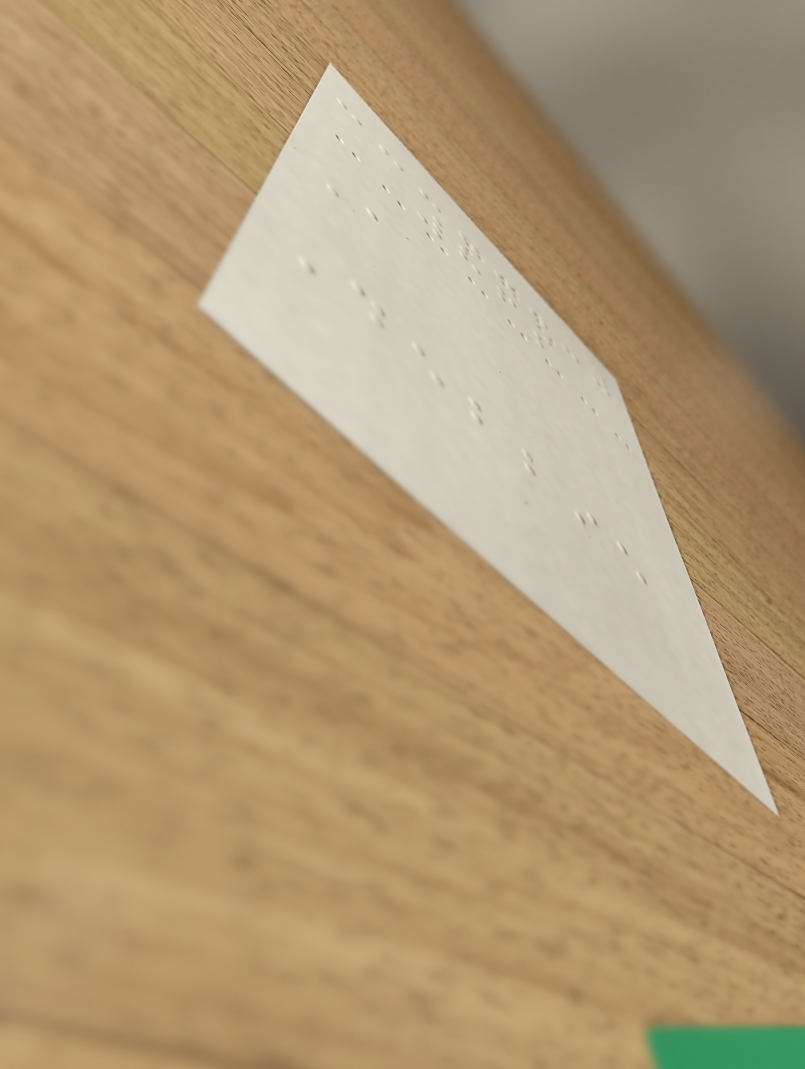86s
A
Debbie
